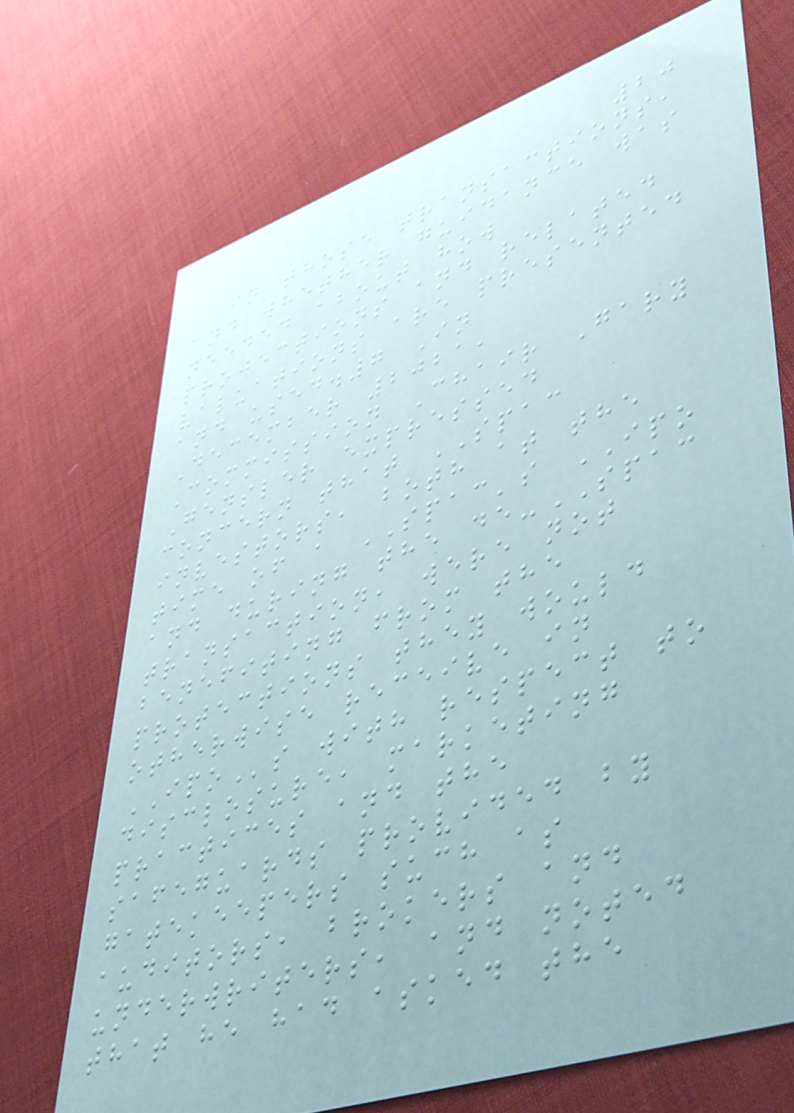20
in those transactions,
and whether guidance was
needed about how
projections and related
valuations are presented
and used.7 In
December 2021,
Commission Chair Gary
Gensler expressed
concern that SPAC
investors, both at the
time of a SPAC's IPO
and during the de-SPAC
transaction, were not
benefiting from the
protections they would
otherwise receive in
IPOs with respect to
disclosure, marketing
practices and the
safeguards provided by
gatekeepers such as
auditors, brokers and
underwriters, and noted
that he had asked the
